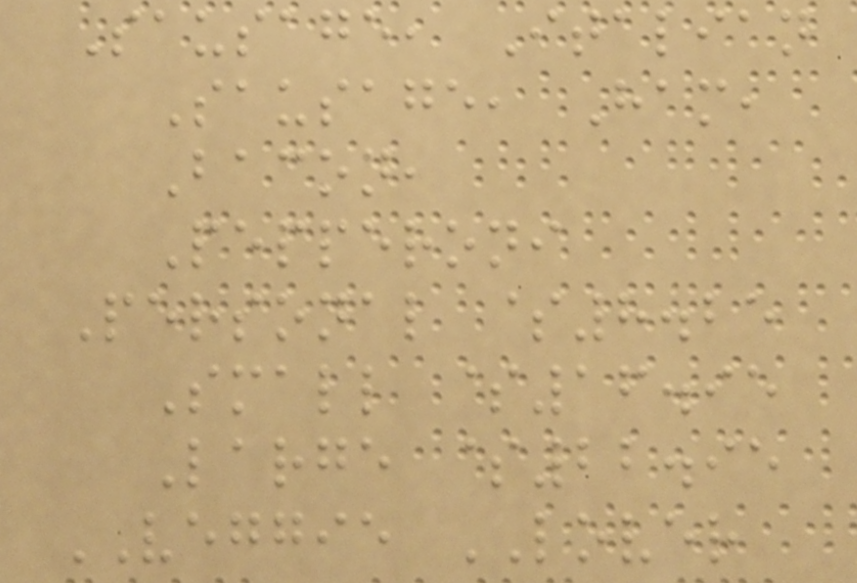Sausage, Italian
Sausage, Ham,
Bacon,
Pepperoni
Personal $8.25
Small $16.95
Large $22.95
VEGGIE LOVER
